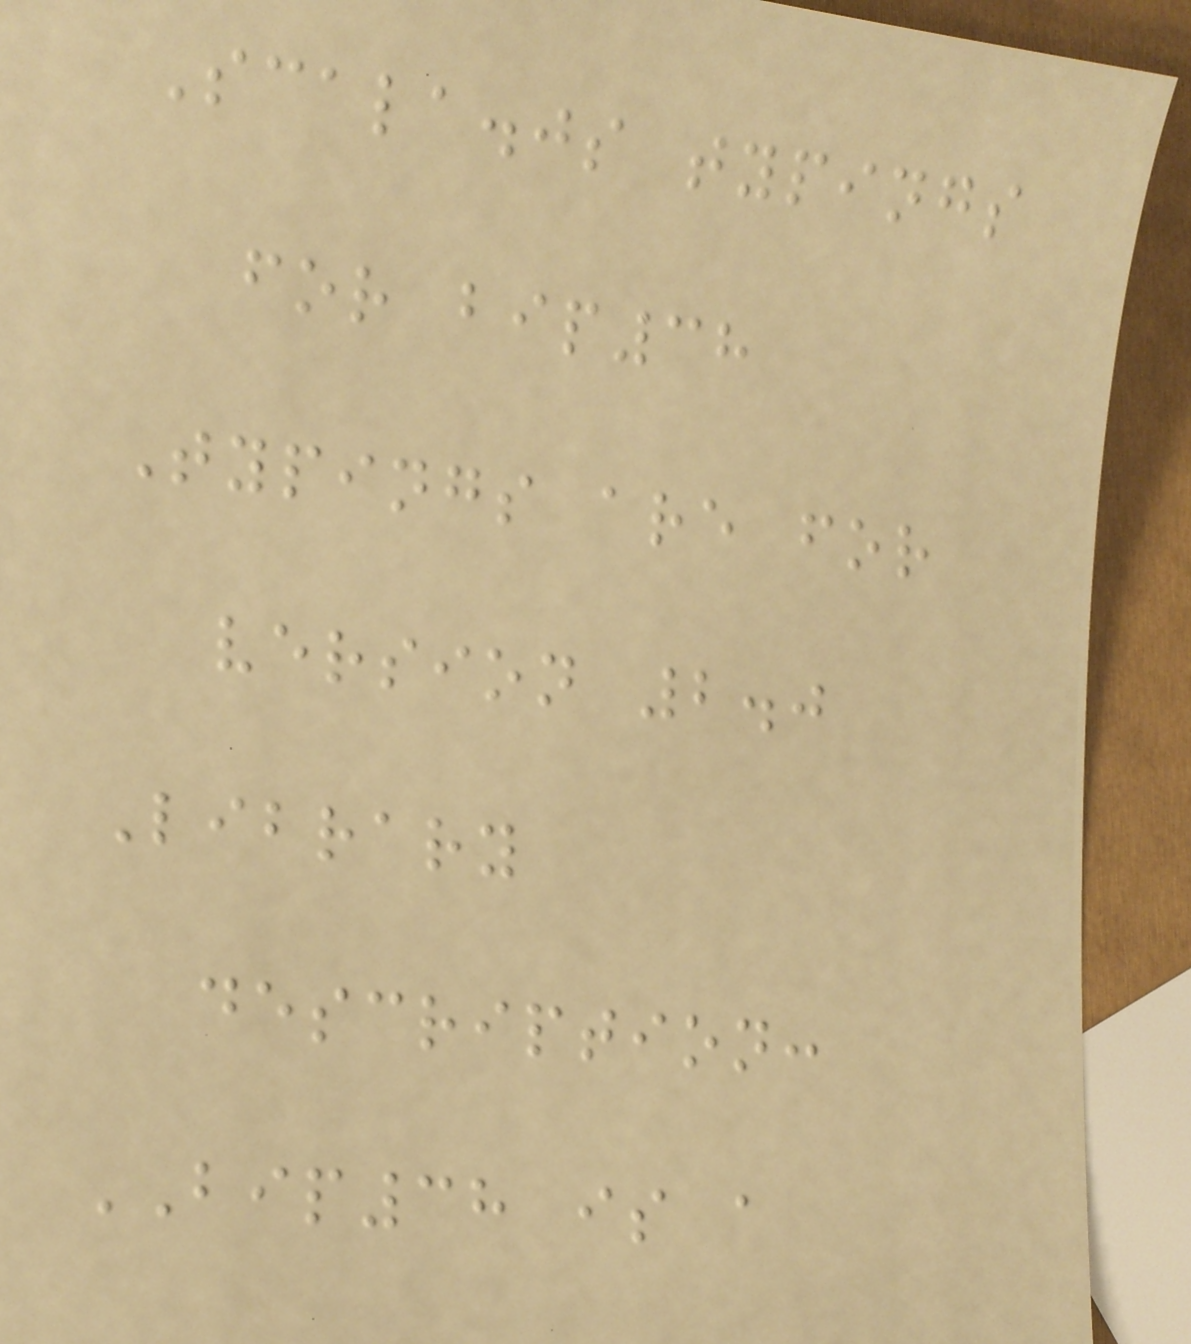Scala.js typings
for bip38
Typings are for
version 2.0
Library
description:
BIP38 is a
